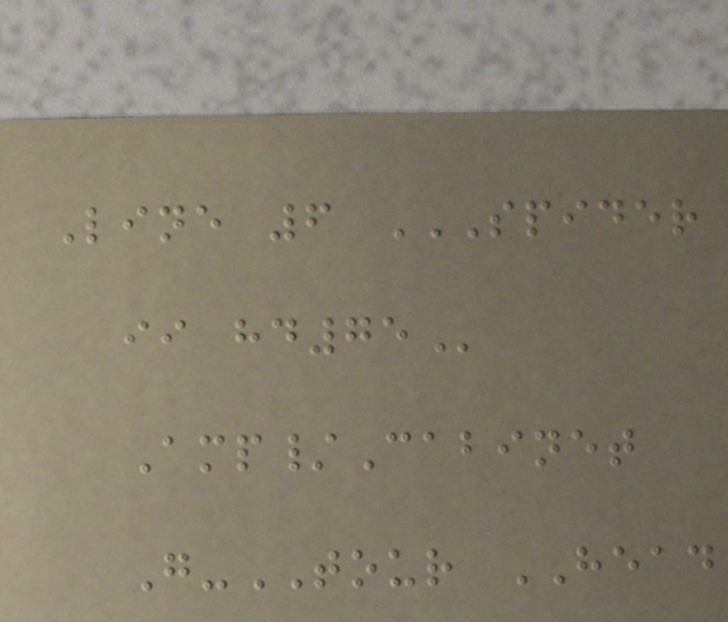Line 6 SPIDER
II HD75
Amp/Cabinet
G-TOUR HEAD
